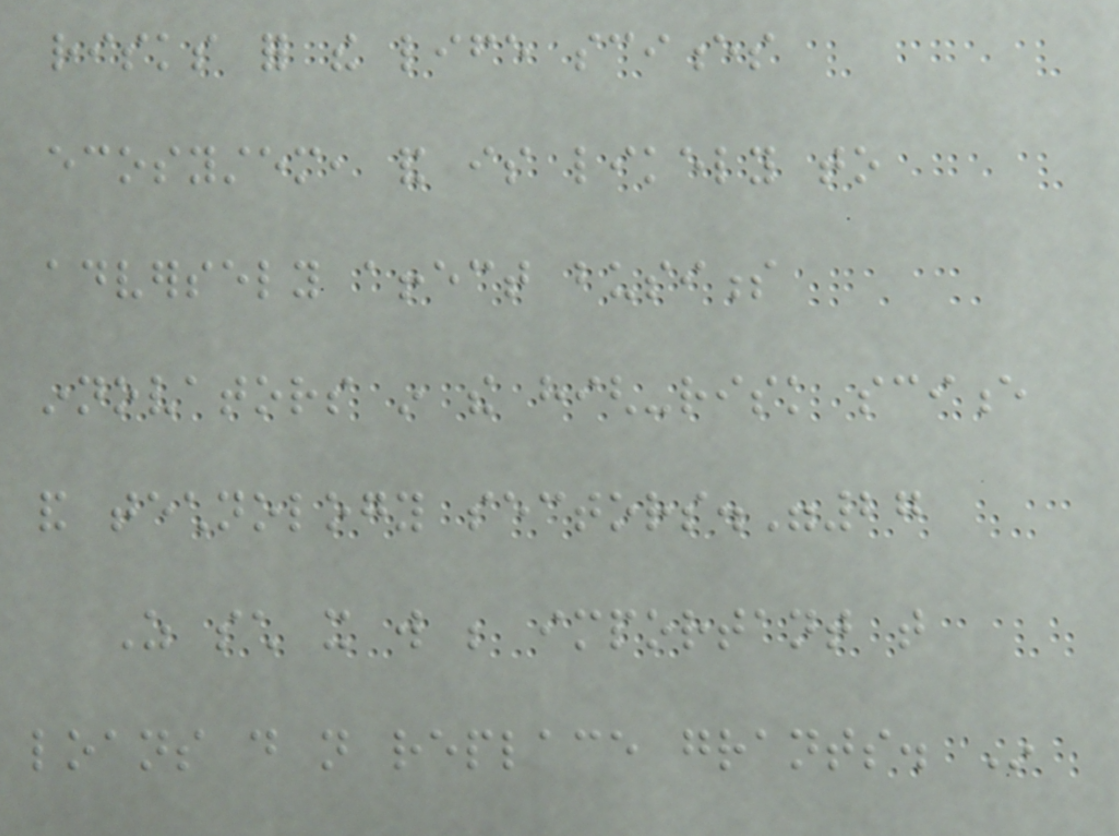risks for the life sciences
ecosystem, and is likely to
adversely affect business
innovators in the high-risk science
and technology sectors."27
As such it will be important that
loans do not replace grants. In
